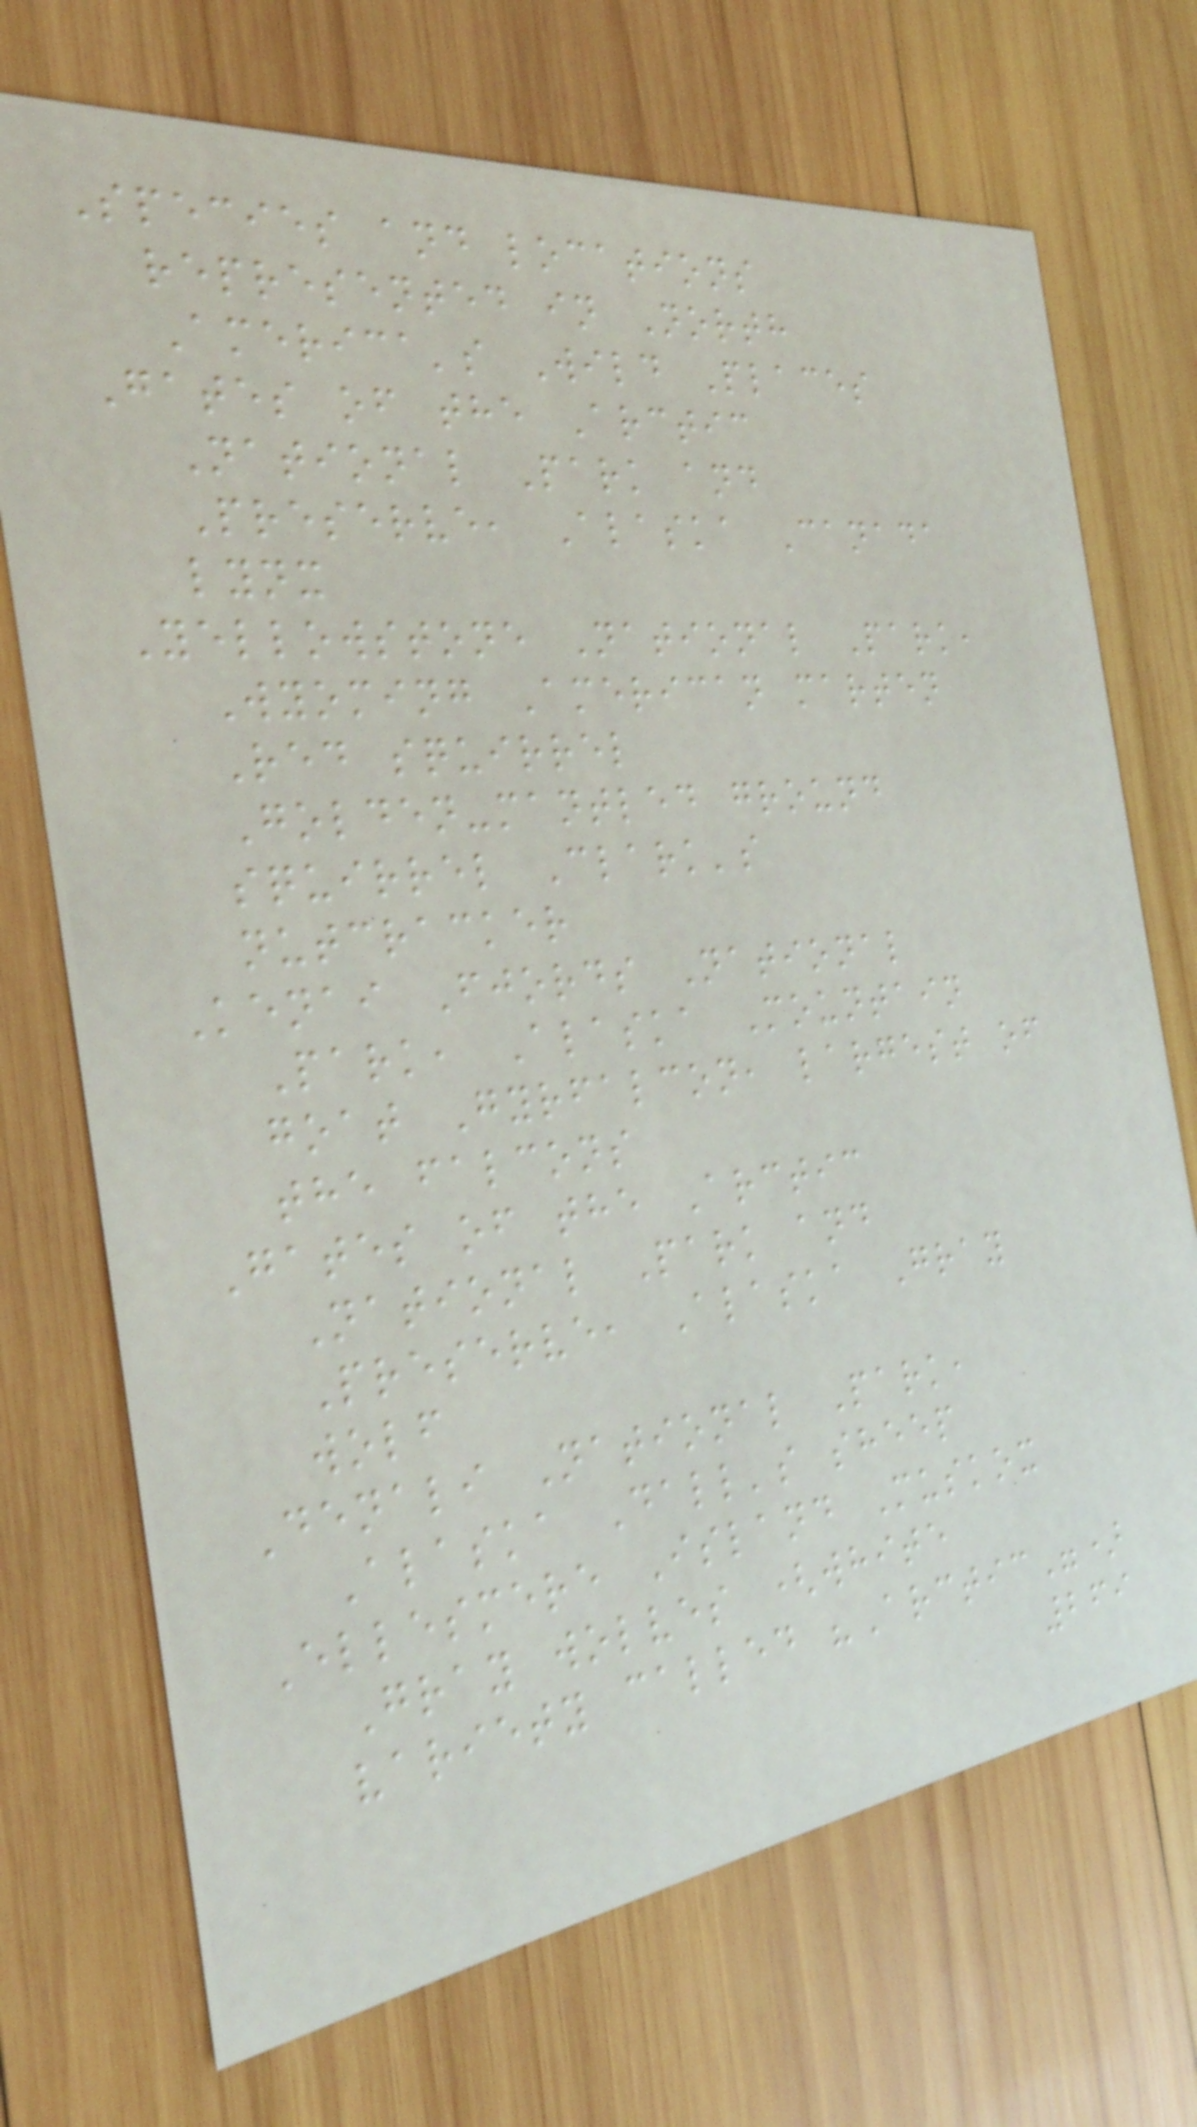Species and locations
represented in North
America's Wild Places
Gates of the Arctic
National Park and
Preserve, Alaska Canada
lynx
Yellowstone National Park,
Wyoming American marten
Red squirrel
Golden-mantled ground
squirrel Clark's
nutcracker
Kenai Fjords National
Park, Alaska Mountain
goat Gyrfalcon, largest of
the falcons
Gates of the Arctic
National Park and
Preserve, Alaska Gray
wolf
Denali National Park,
Alaska Dall's sheep
Ellesmere Island Muskox
Gray wolves (white
variety called "Arctic")
269
